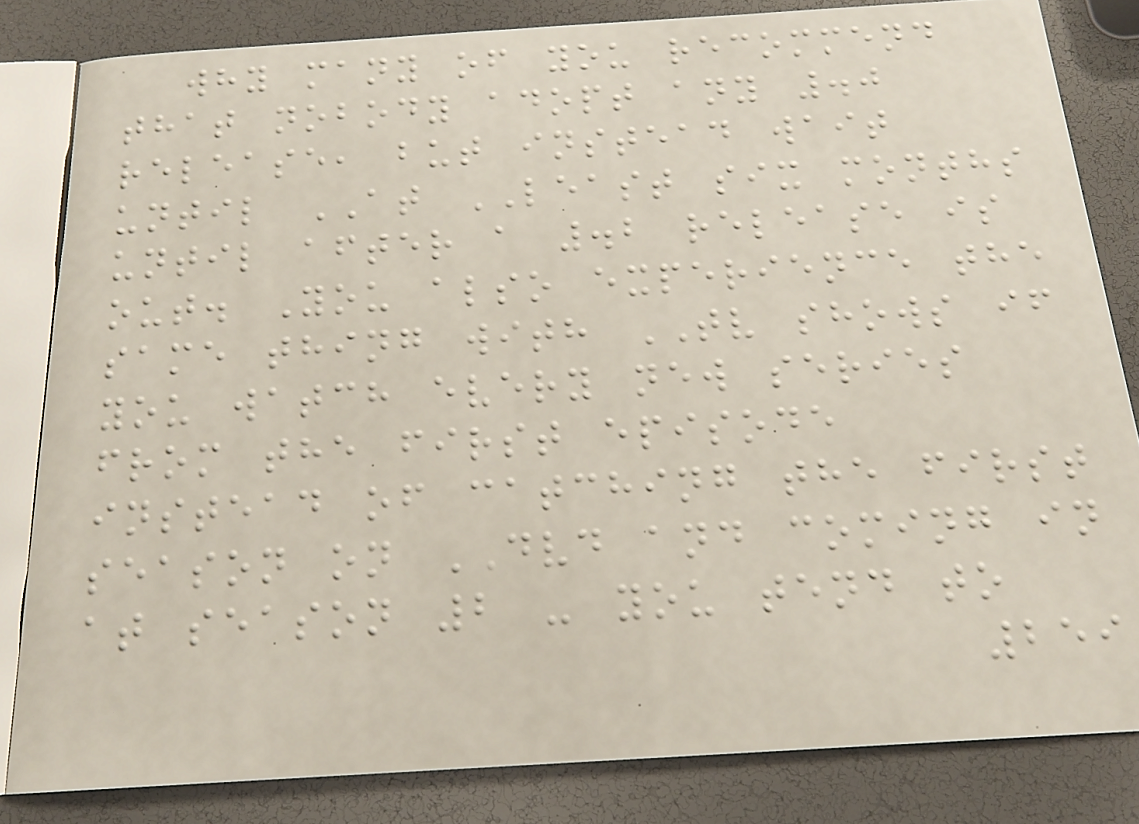why many of you recommend
that nobody adopt any .0
release, but instead wait
until AT LEAST six months
until after a .2 release is
out. You also experience the
same thing with TV shows if
you watch every new series
from the first episode
instead of catching the first
season on DVD and coming in
at season 2 - you tend to
259
